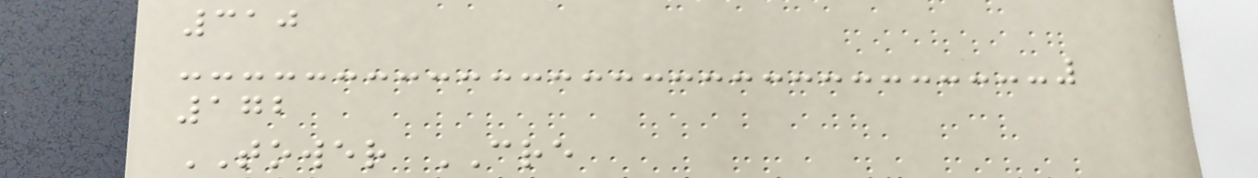310
172
TOWER CRE
